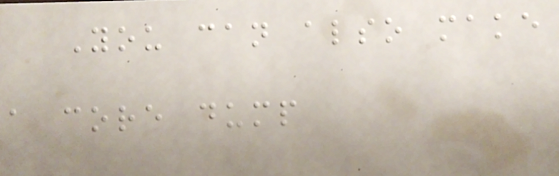You can also make
a core dump
